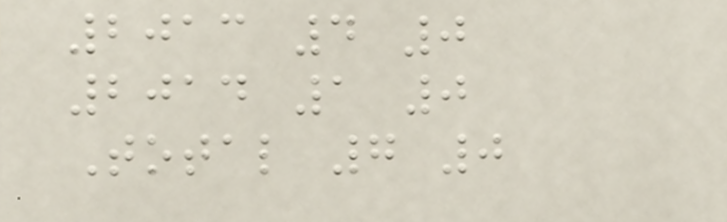2013 4 0
2014 1 0
Total 7 0
